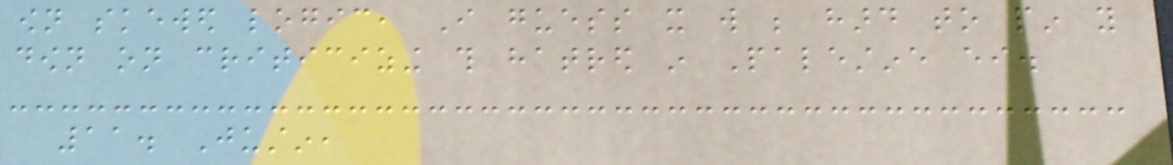own skewed logic, I guess it will be hard to pin you
down on criticizing this hatred in Palestine either.
11. Justin,
